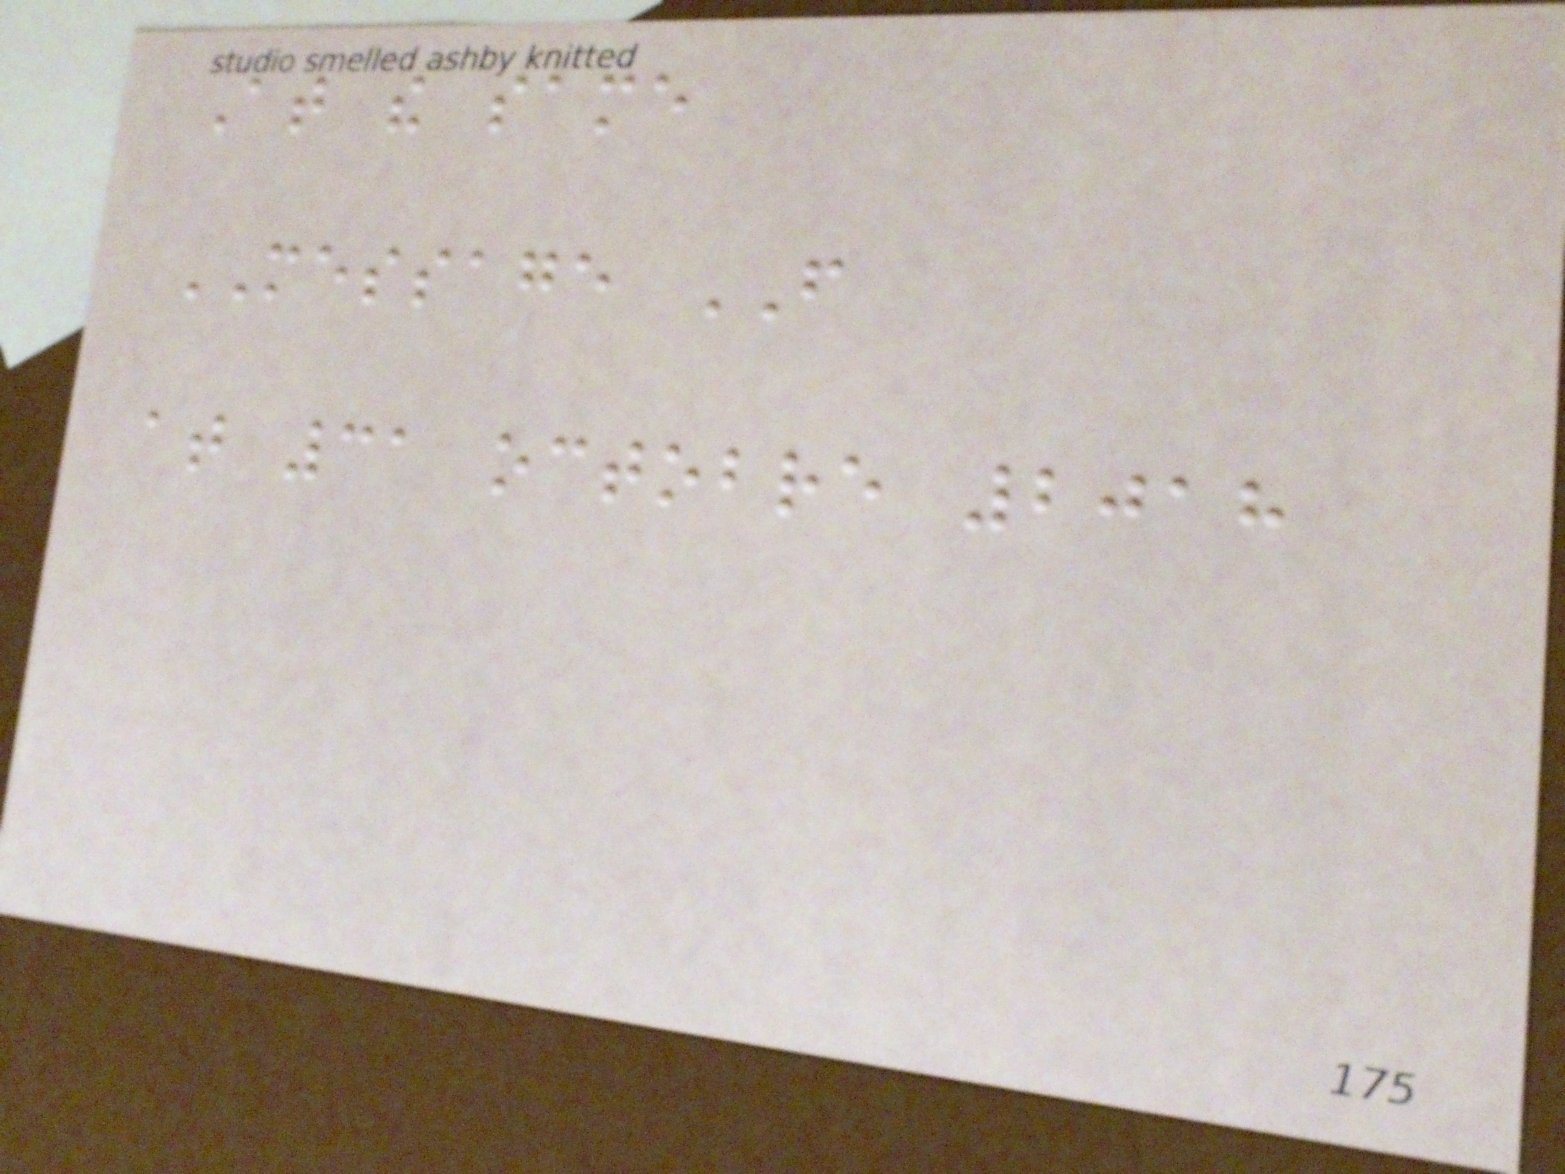At the same
MESSAGE FROM
at 31 octobre 2018
